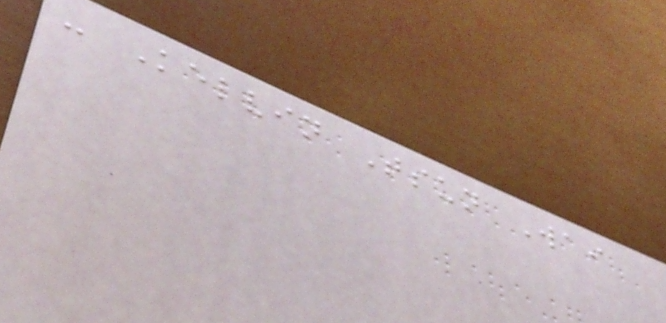- Kelvin Tsun Wai
